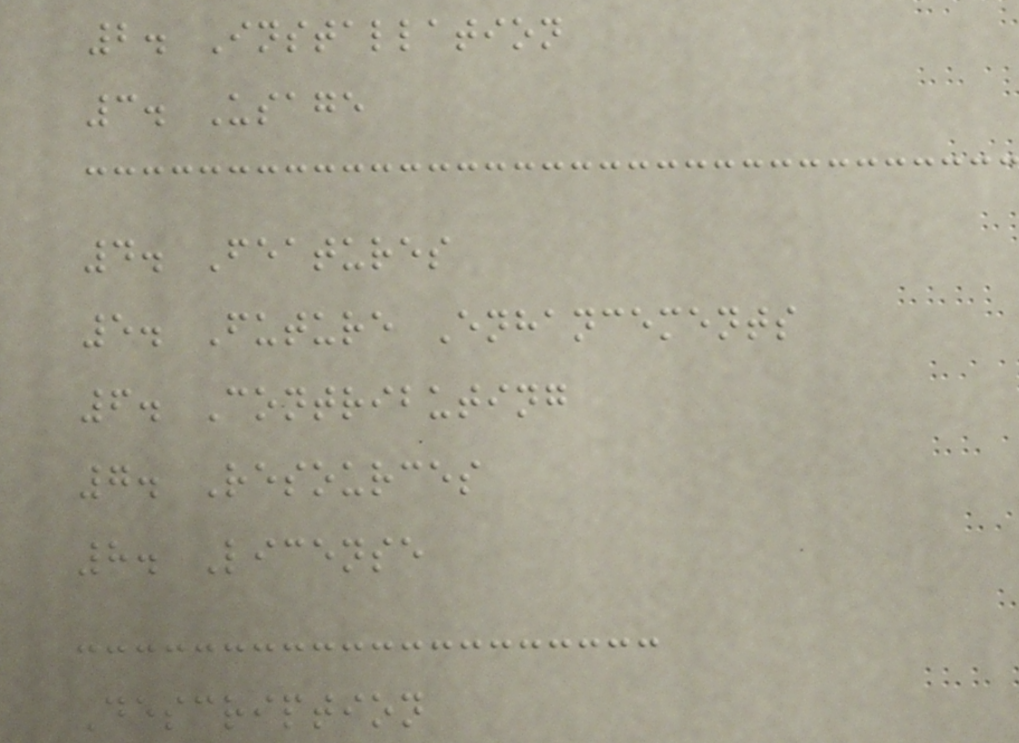2. Installation
3. Usage
4. Features
5. Future Enhancements
6. Contributing
7. Resources
8. License
Description
